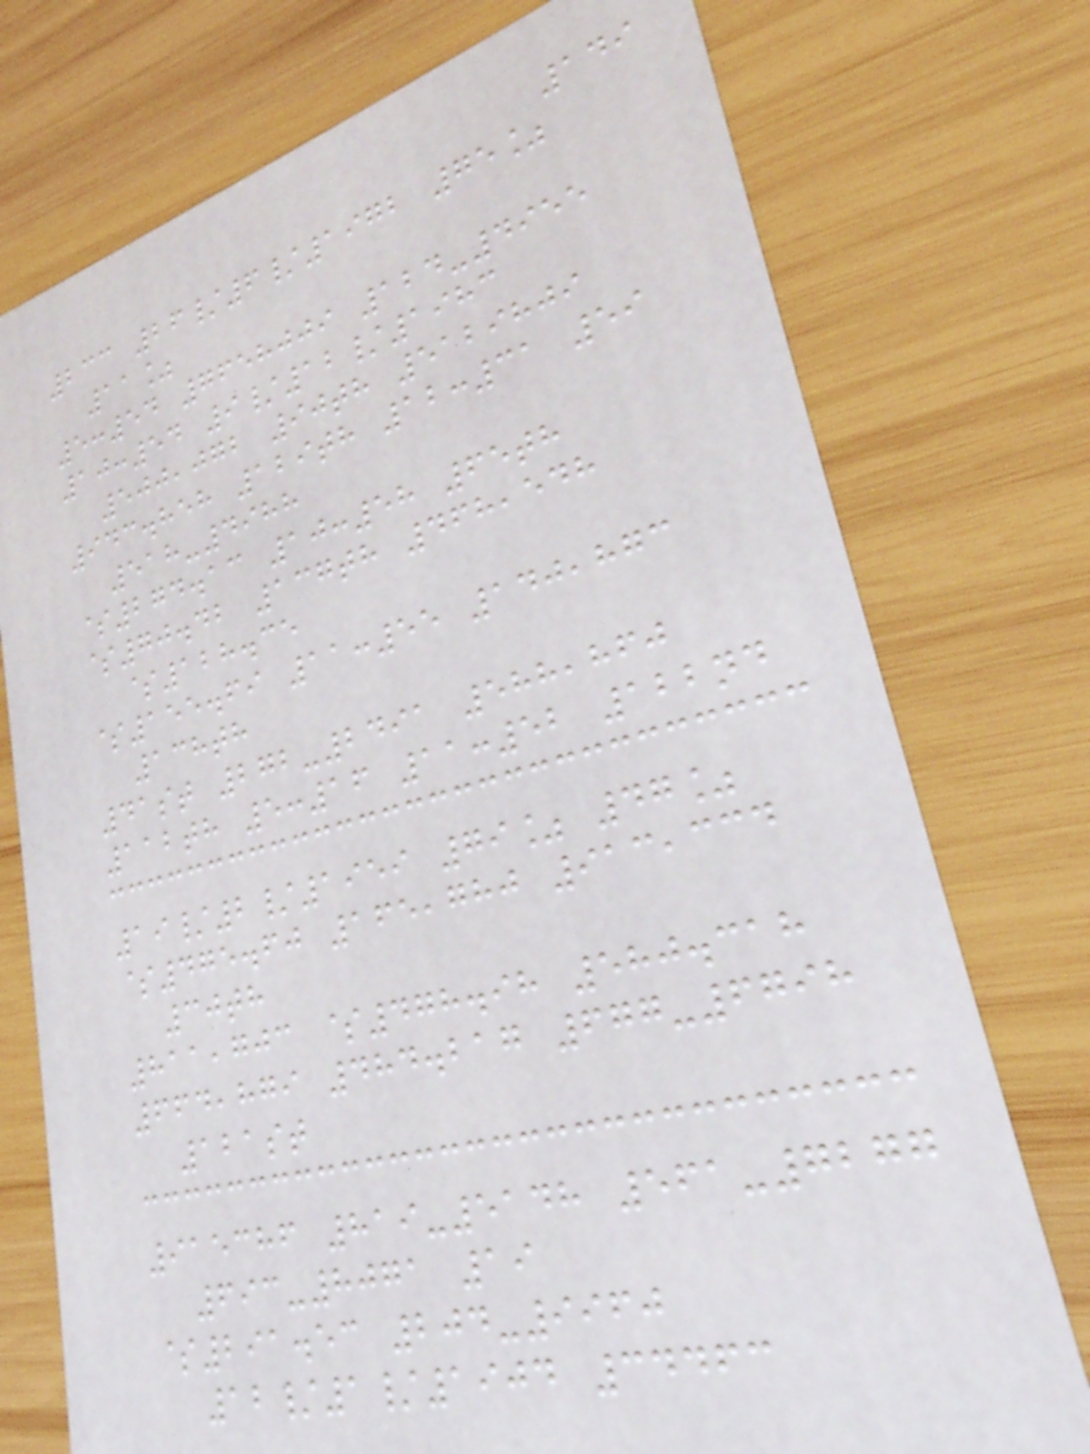149
233 26/6/1972 75%
11%
5:54 7658009 124-4955
10:54 9/12/1983
500,072 90th 5129809
943.858 129th 12:31 59
518-4988
$274.13 10:58 65th
$70.42 137th 468,548
$128.35
$155.69 11:55 140,873
138th
41st 272-2491 588,860
112th 5:16 11:52 122nd
19/2/1959 79% 47%
$475.60 165,780 913,334
30th
811,703 $478.98 580.318
664,879 484.217 677-6798
121st
915386 819-5148 561-7277
693-8071 19
$291.53 204-9960
12/1/1904 34463
